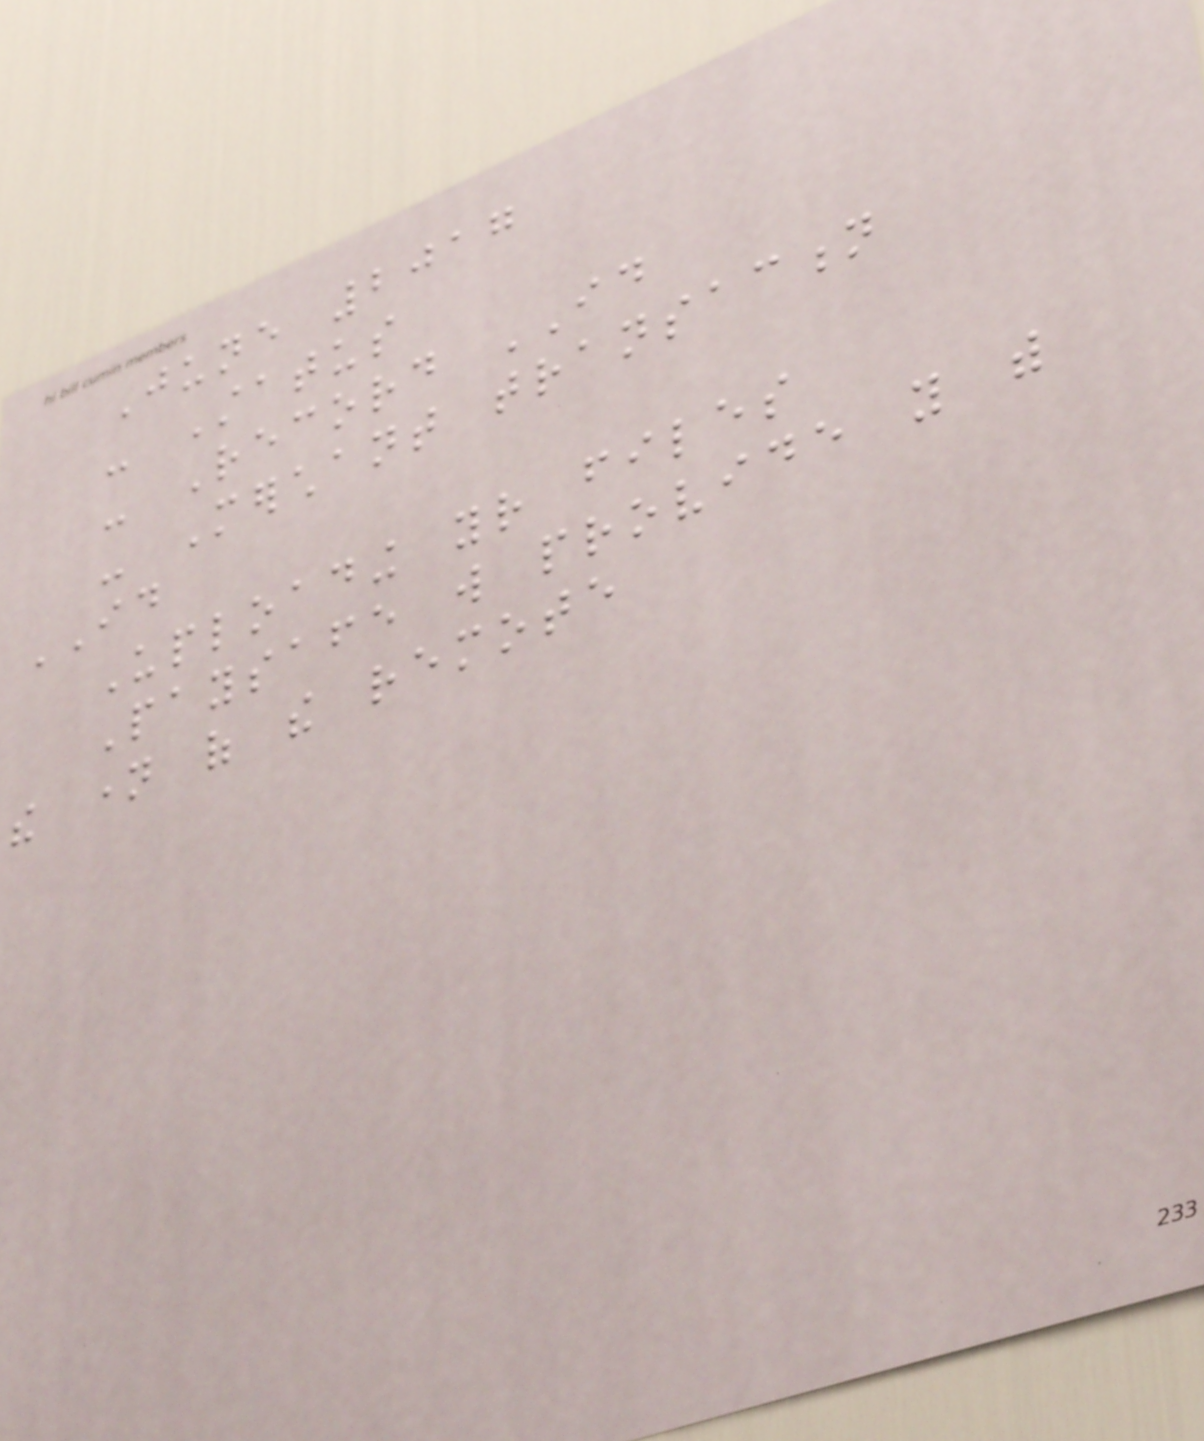June 2017
- Status
- Record ID
- Merchant transaction
ID
Uploading your files
Paysafe will provide you with
the name of the remote
